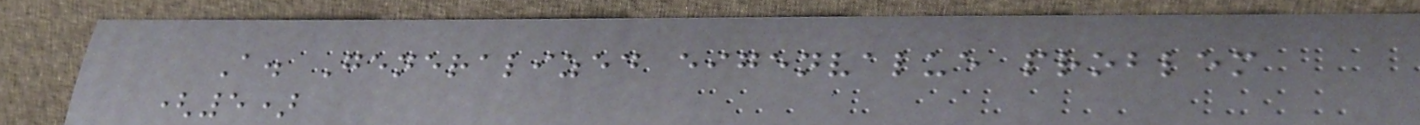A. Generalized eigenvalue problem
(5)
